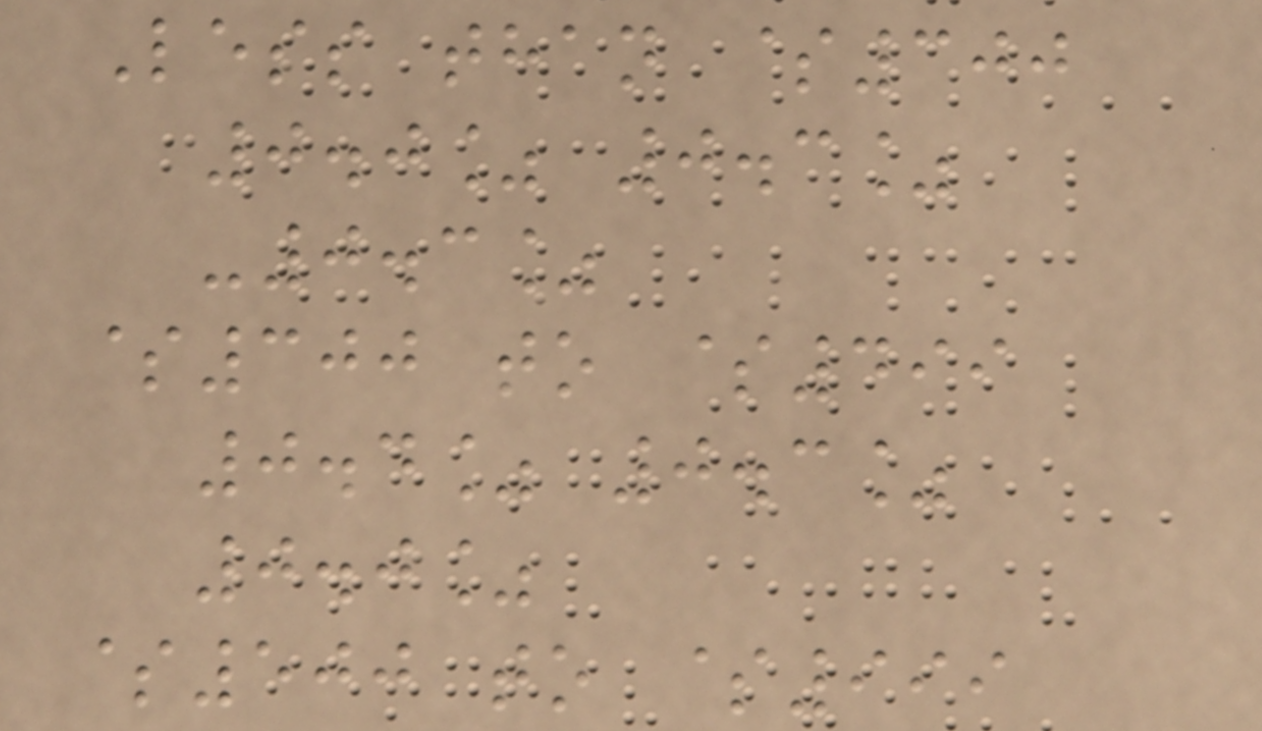Less than $300
0.0% 0.3%
-0.3%
$300 to $499
0.4% 0.3%
0.0%
$500 to $999
